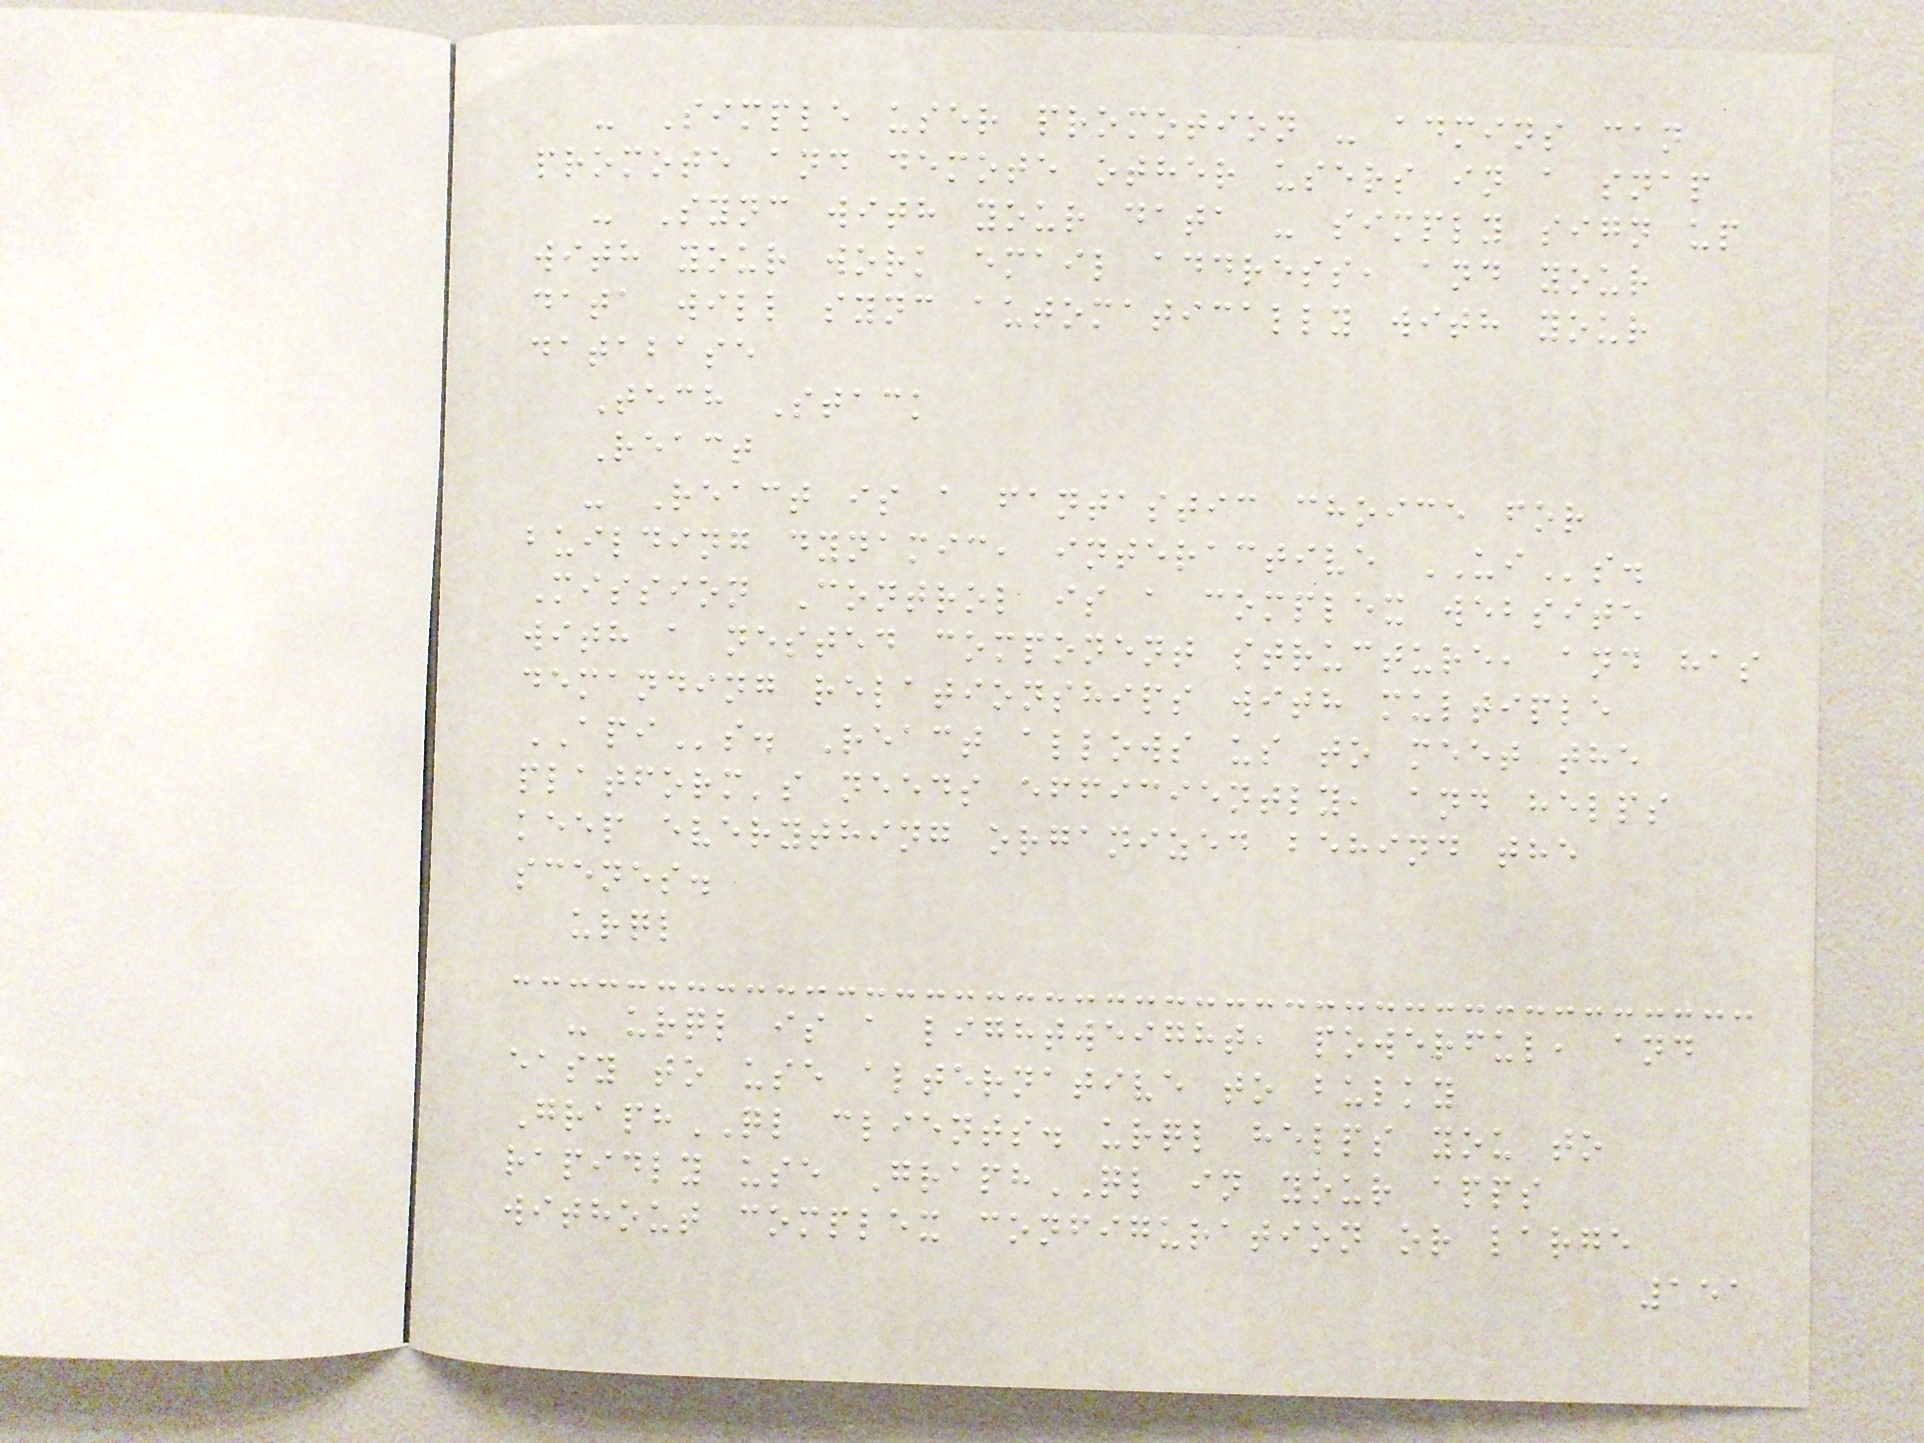- Simple user promotion - admins can
promote and demote other users in a snap
- Sync with your data - simply sign up
with your work email address, and your
data will sync automatically with your
database
Tech Stack
React
- React is a fantastic choice for
building dynamic, interactive UIs.
Mission Control is a complex website
with a nested component structure, and has
demanding relationships with multiple
APIs. React allows us to meet the
platform's needs efficiently, and helps
keep everything organized behind the
scenes.
urql
- urql is a lightweight, powerful, and
easy to use alternative to bulky
GraphQL clients. urql helps you to
rapidly use GraphQL in your apps
without complex configuration or large
151
